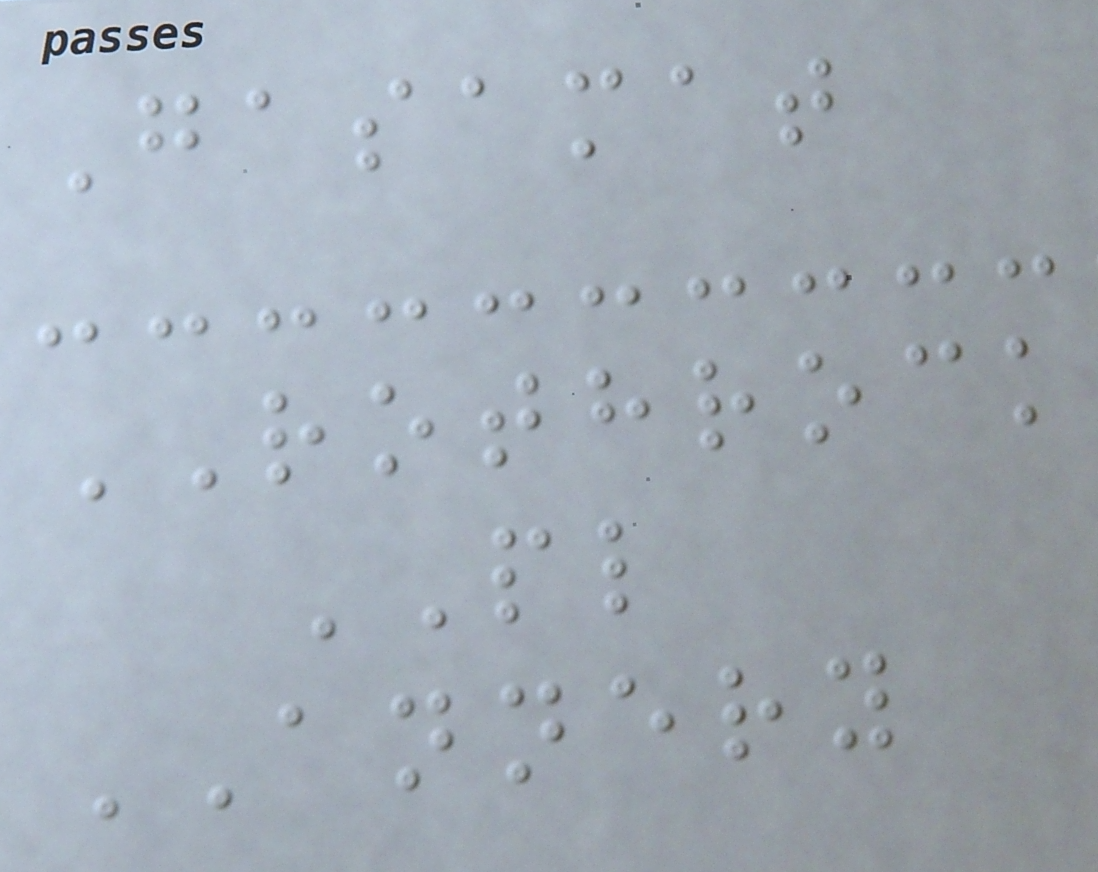Gasamat
ROTHROCK
PL
ANNERY
